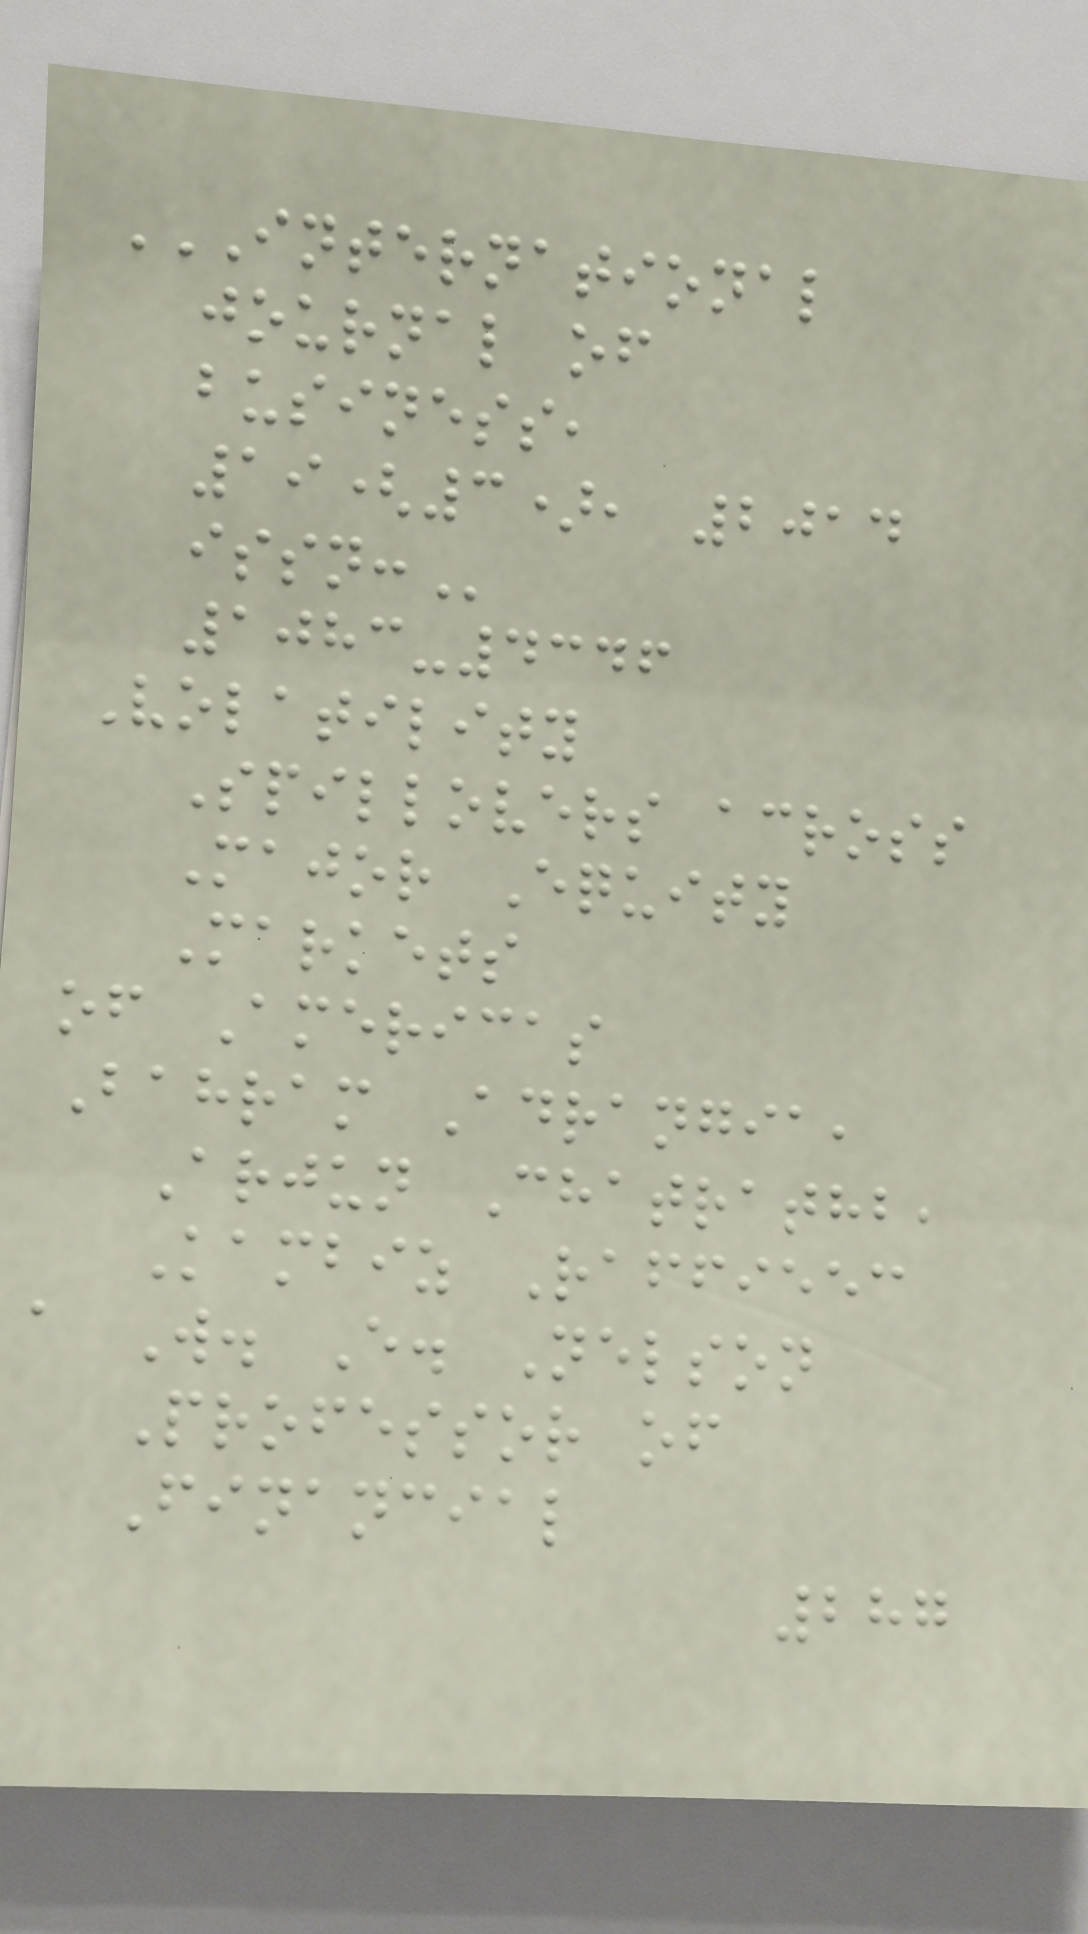INTERNATIONAL
JOURNAL OF
BUSINESS,
19(3), 2014
ISSN:
1083-4346
Volatility
Spillovers across
Major Equity
Markets
of Americas
Bahram Adrangia,
Arjun Chatrathb,
Kambiz Raffieec
a W. E. Nelson
Professor of
Financial
287
